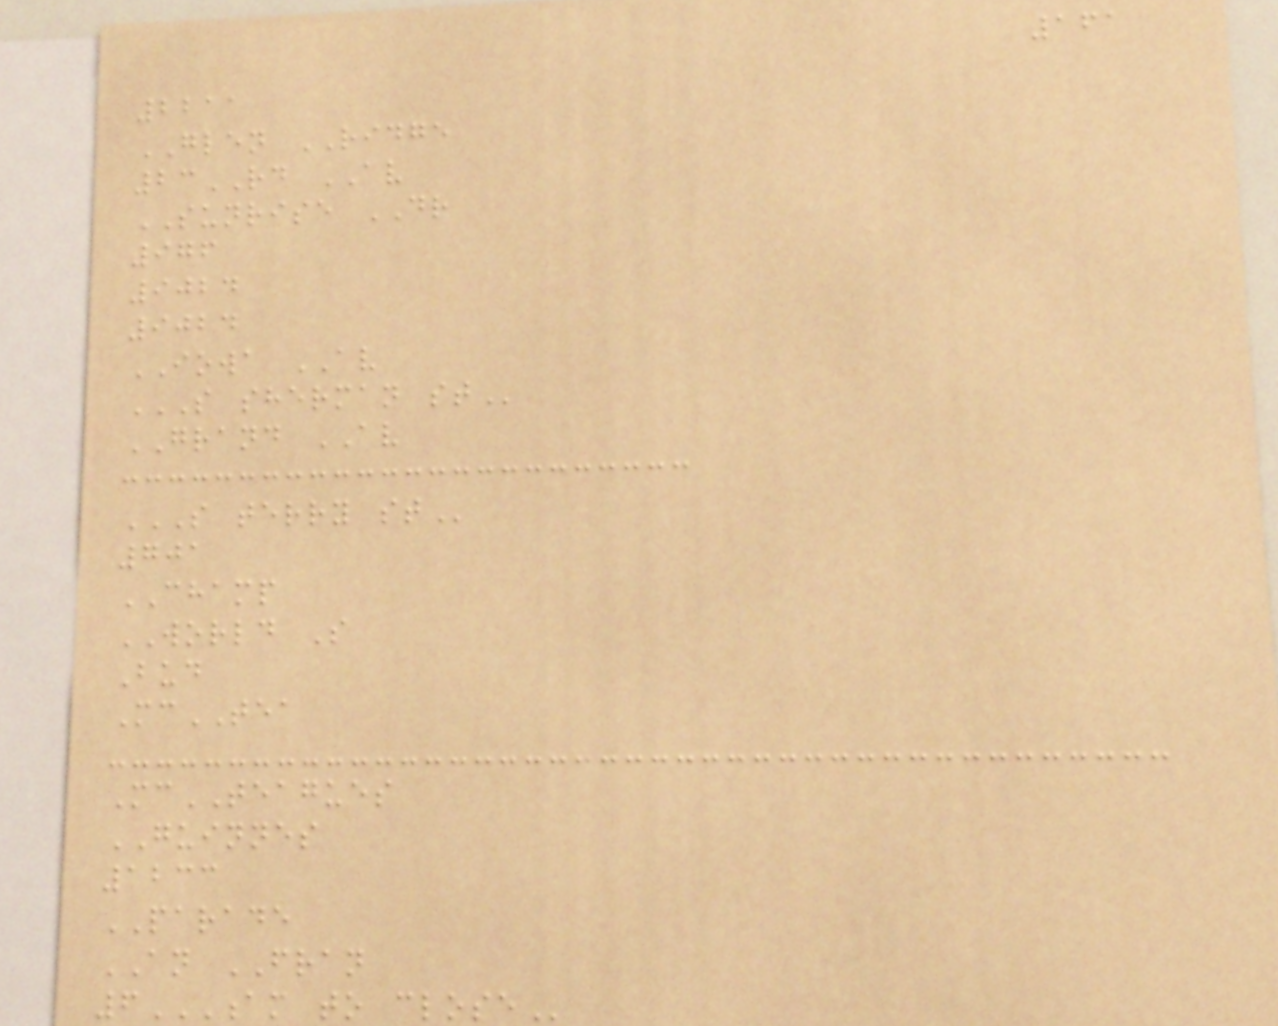161
2211
GLEN RIDGE
23RD AV
SUNRISE DR
976
9024
9024
IOWA AV
S SHERMAN ST
GRAND AV
S TERRY ST
701
CHAMP
WORLD S
Bud
McTEA
McTEAGUES
GUINNES
1233
PARADE
AN FRAN
6AM TO CLOSE
